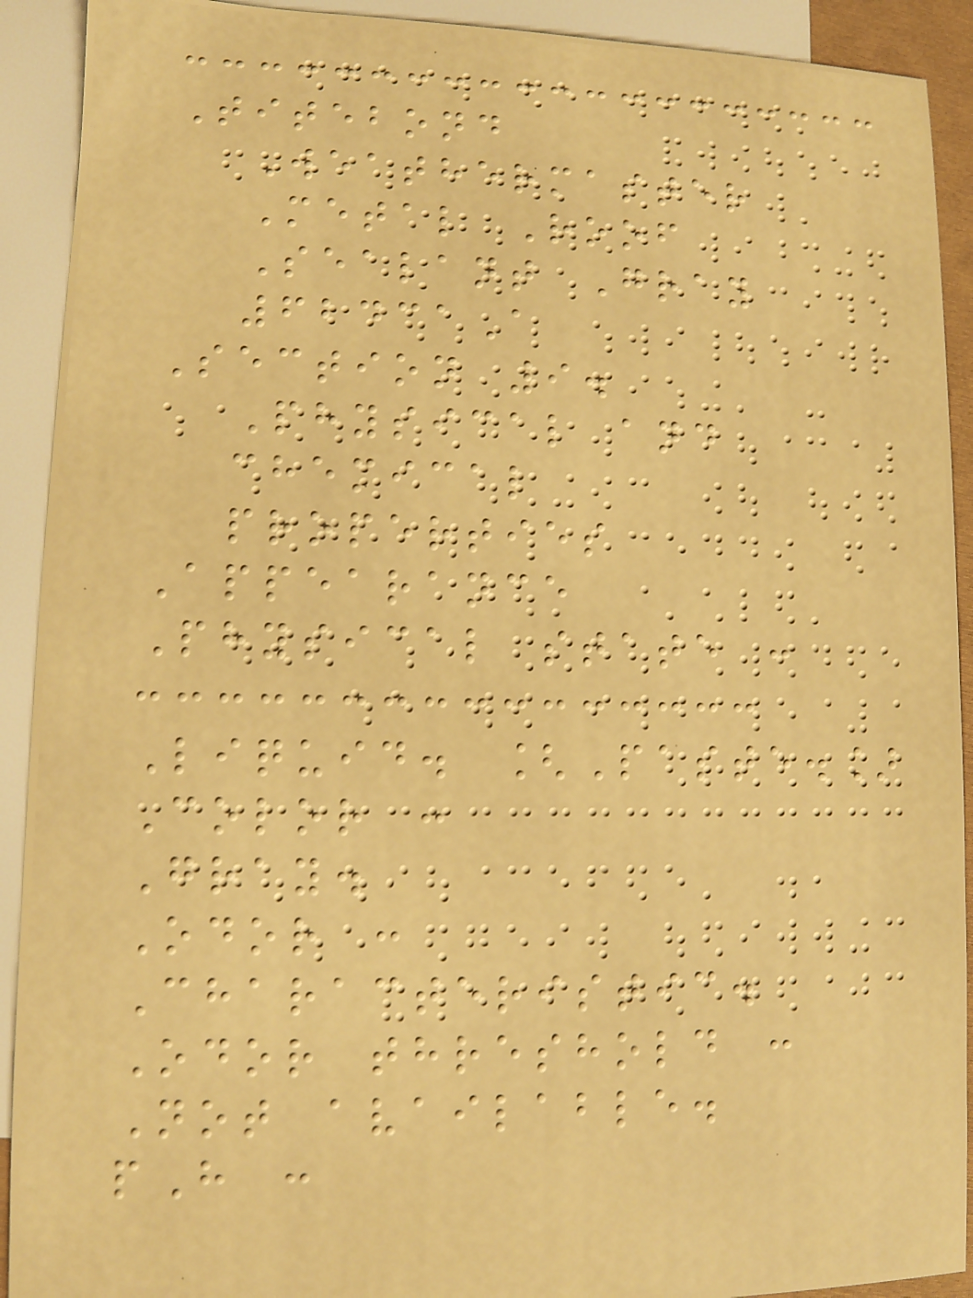Titebond
Weathermaster
Metal Roof
Sealant Gray
62431A
Section 9.
Physical and
chemical
properties
Appearance
Physical state :
Liquid. [Paste.]
Color :
Gray.
Odor :
Characteristic.
Odor threshold :
Not available.
pH :
